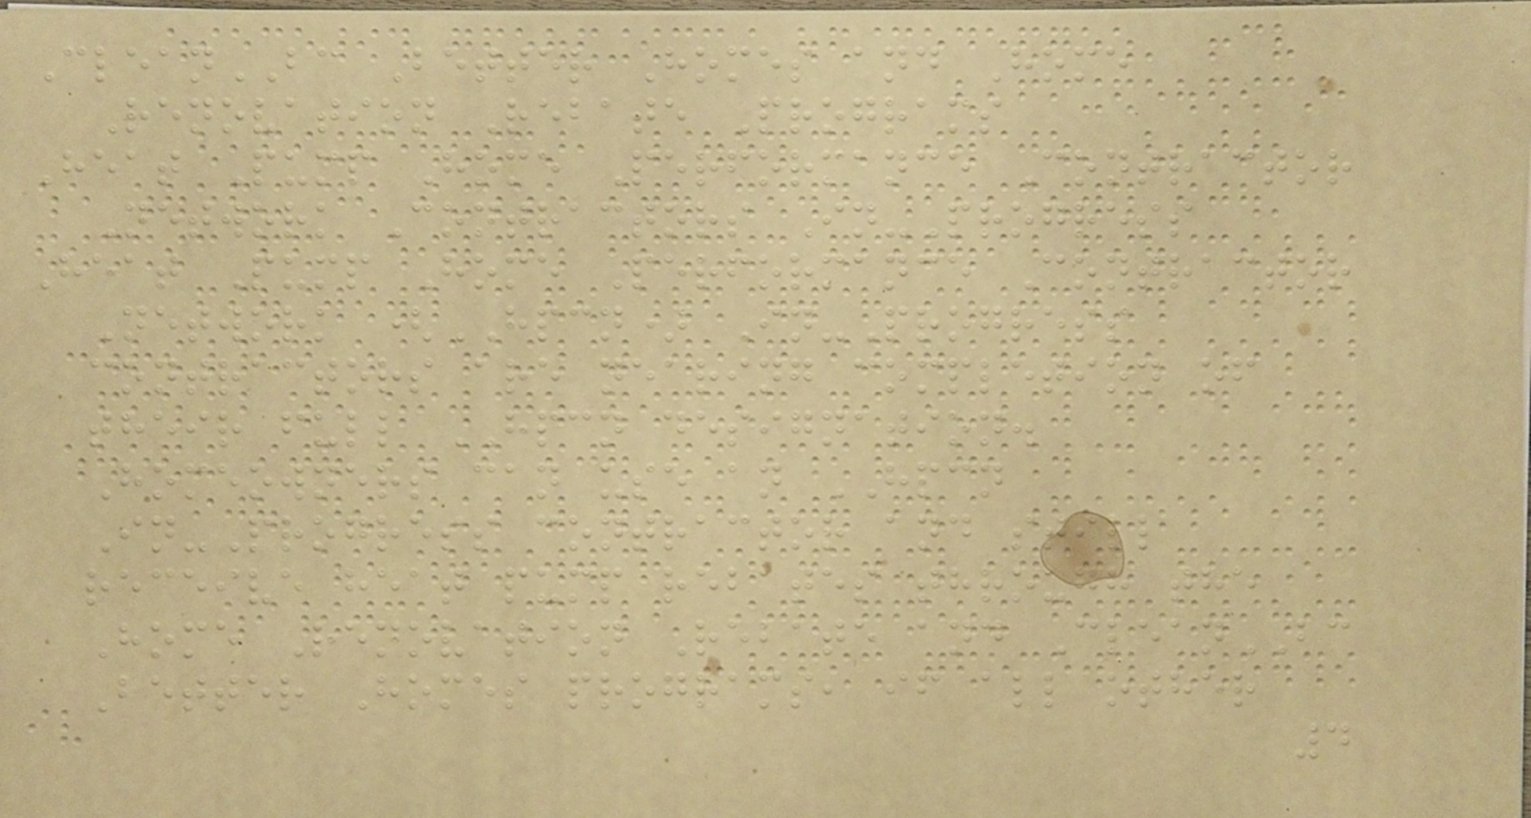CleanBC Better Homes and Home
Renovation Rebate Programs
Heat Pump Home Performance Contractor
Network Contractors In-Progress
Heat Pump Home Performance Contractor
Network (HPCN) In-Progress
contractors are nearing completion of
their full HPCN designation.
Homeowners can use an HPCN
In-Progress contractor and still
receive heat pump rebates through the
Home Renovation Rebate and CleanBC
Better Homes programs, if all other
4
